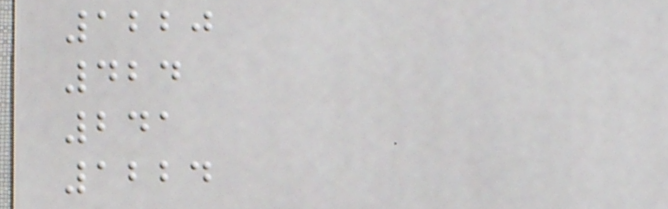1220
424
241
1224
